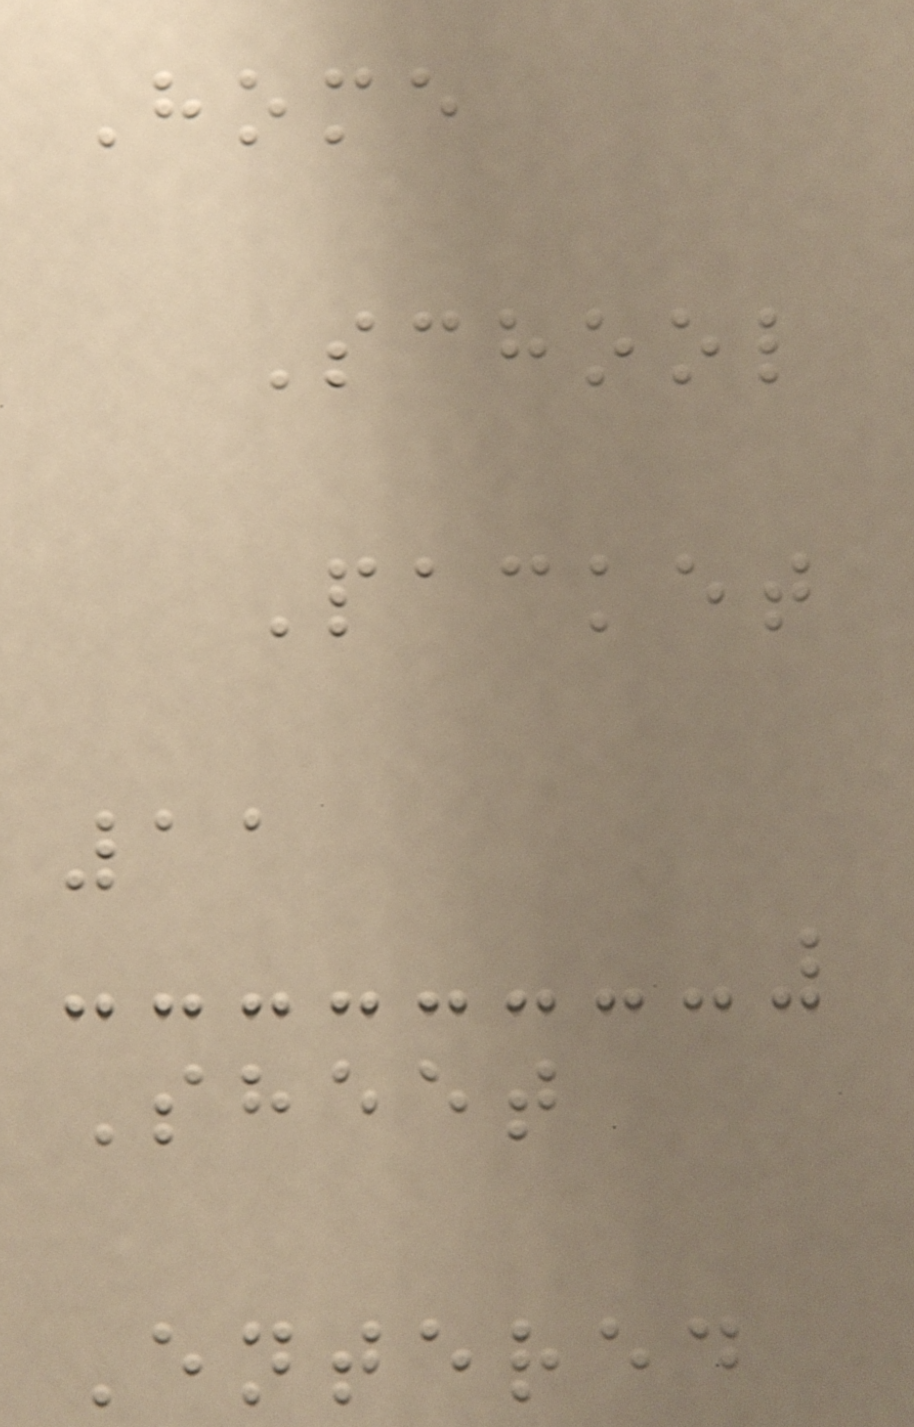Home
School
Packet
11
Sheet
Entered
